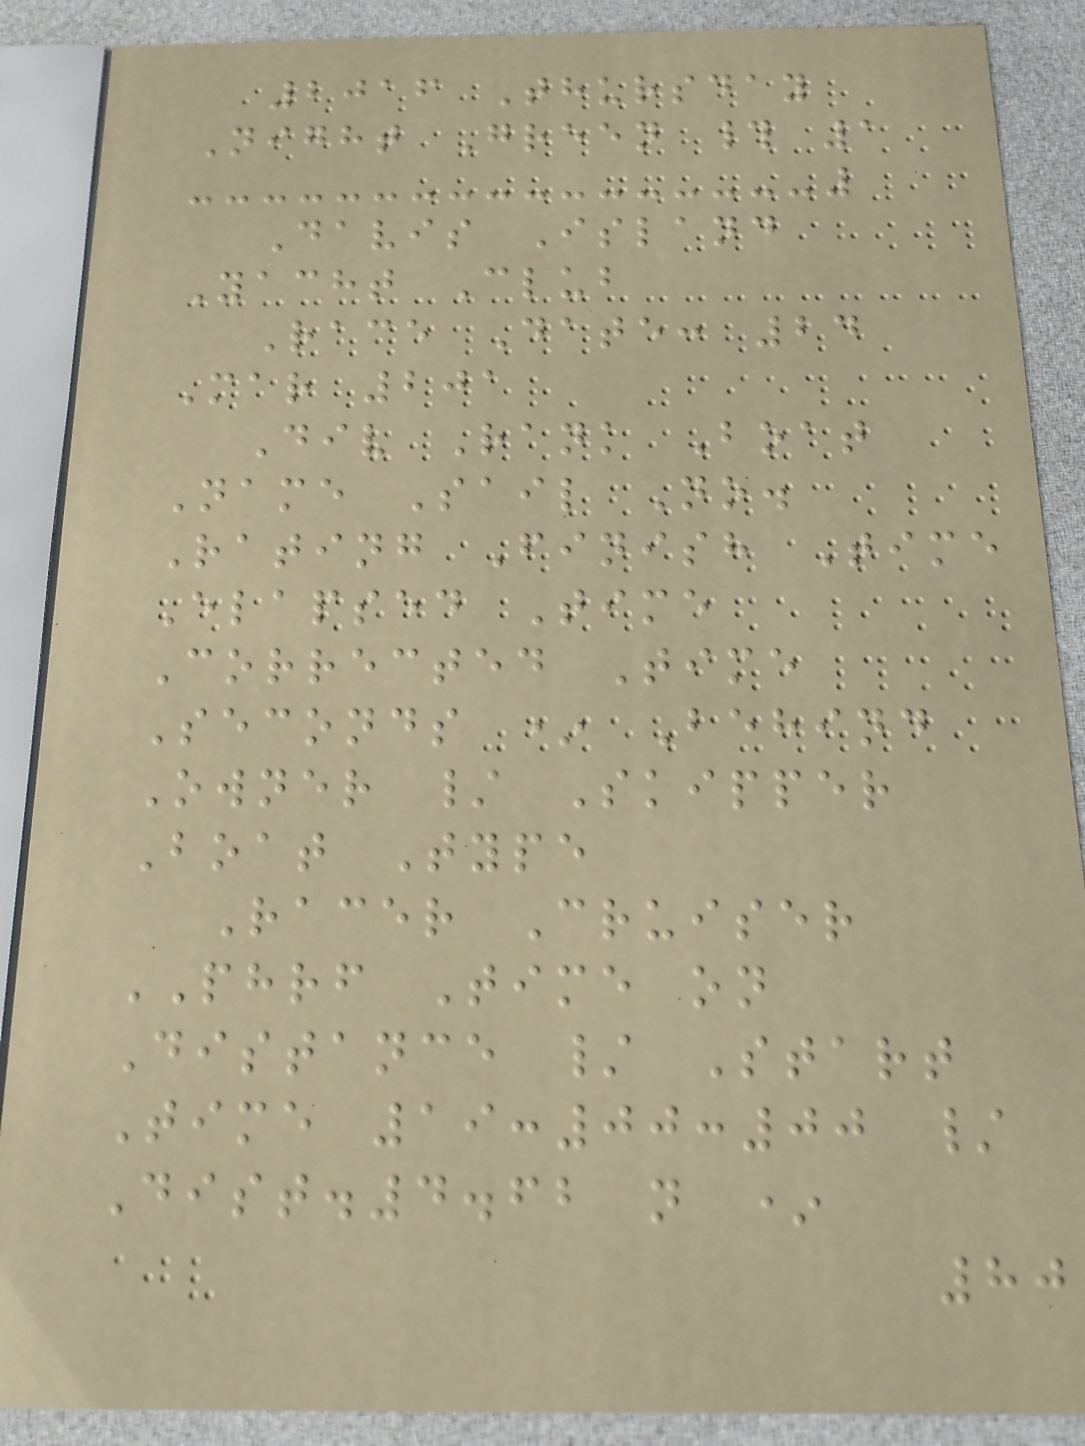2016 Thursday
Night Green # 1
Davis Island
Yacht Club
Race Date: 24
Mar 201
Div Rank Boat
Name Sail No.
Rating Finish Time
Elapsed Time
Corrected Time
Seconds * Behind
Owner / Skipper
Boat Type
Racer Cruiser
PHRF Time on
Distance / Start
Time 19:00:00 /
Dist.4.62 n *
80
